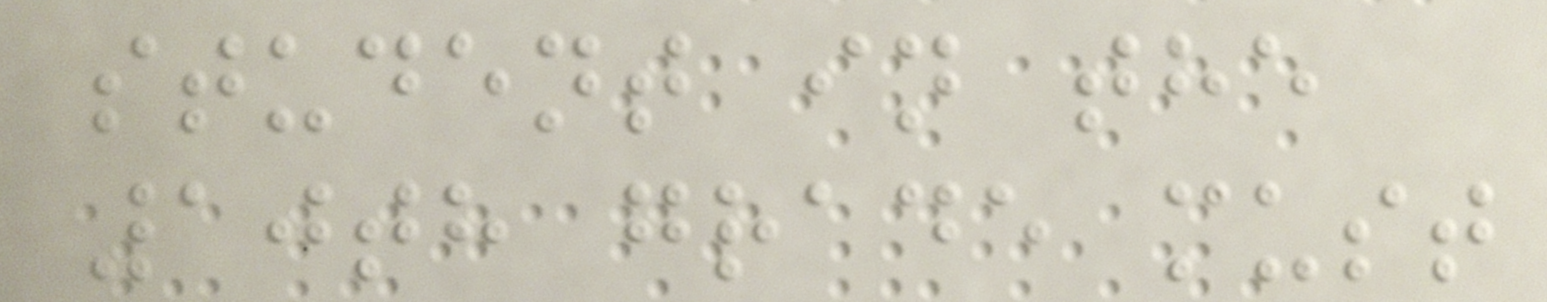student in the
10th grade must
